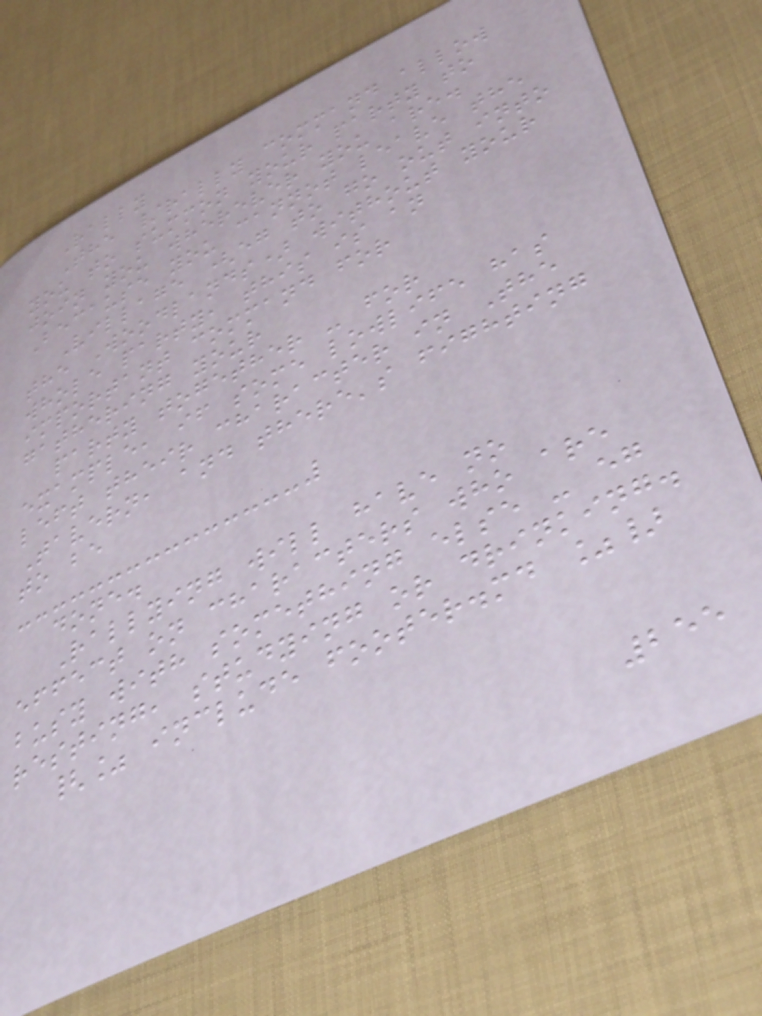Rally
The /rally command allow
you to summon your party to
join you wherever you are.
Because you cannot leave the
Village (eg to go out into
the Woodlands) without your
whole party, this is an
important command for
gathering your
party together - for
example, if some lowlife has
left their character in The
Tavern, and there's fighting
to be
done.
Rallying will have no
effect on characters who are
busy with something else - eg
resting, studying or drinking.
{% include footer.md %}
255
